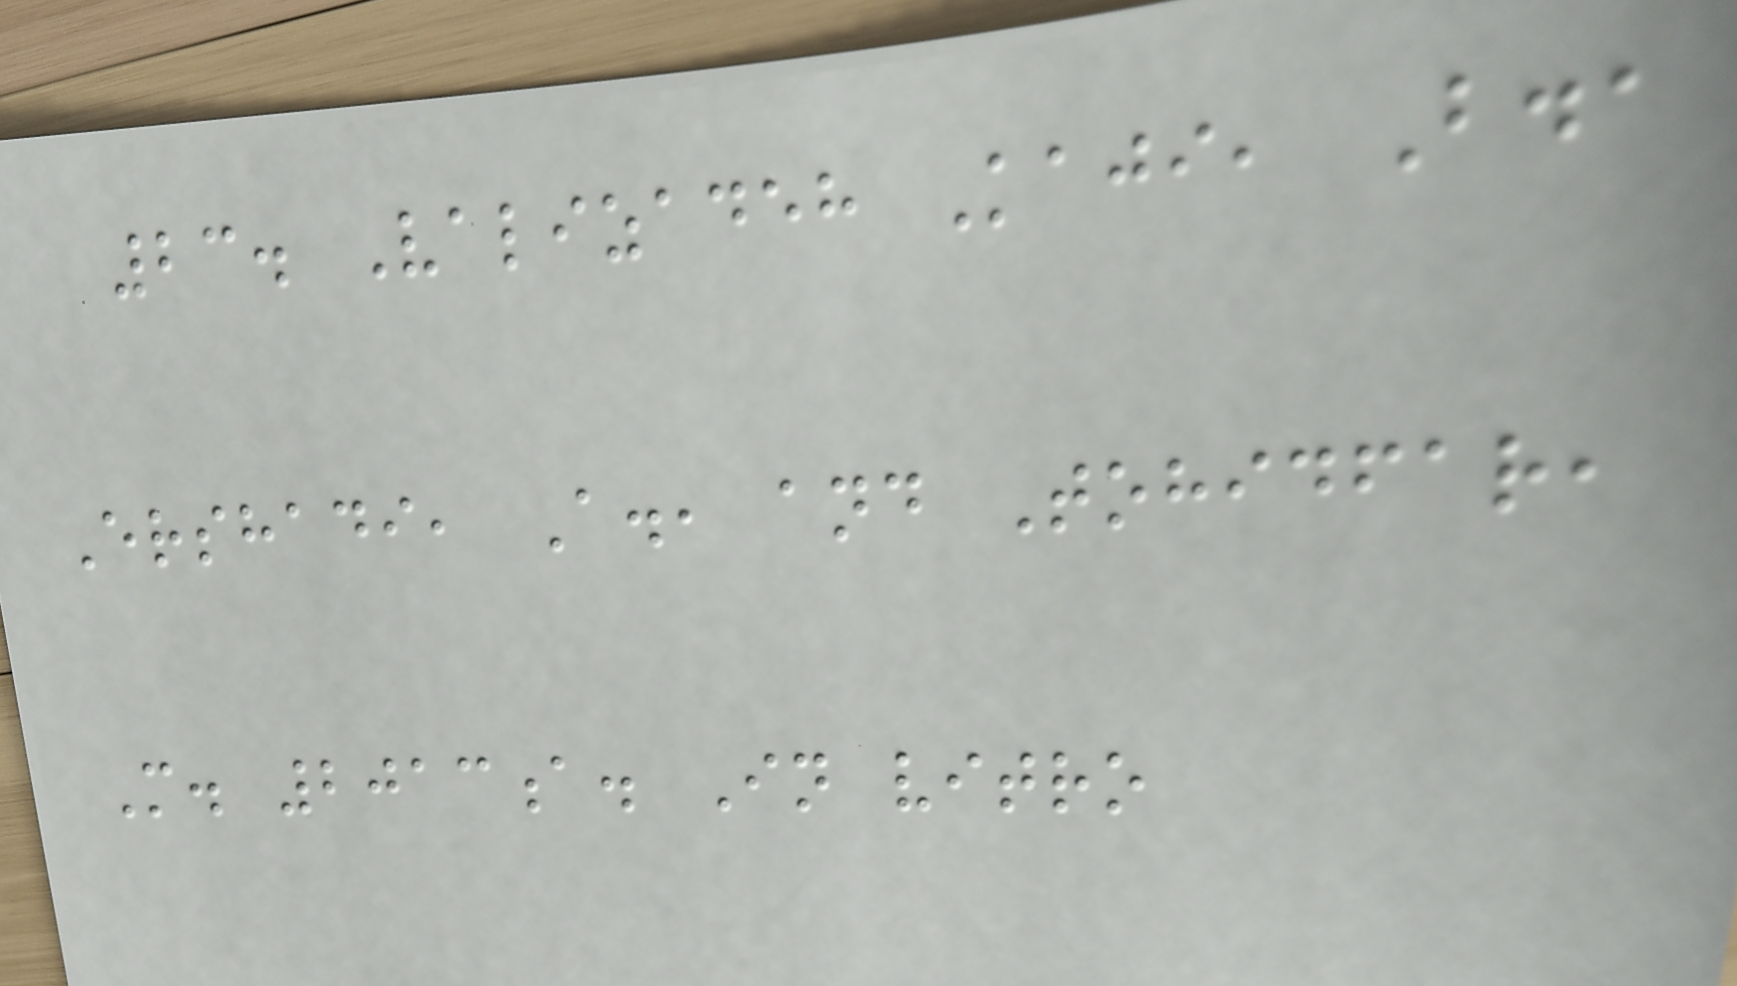23. Valizadeh Kaji, B.,
Ershadi, A., and Tohidfar,
M. 2013a. In vitro
